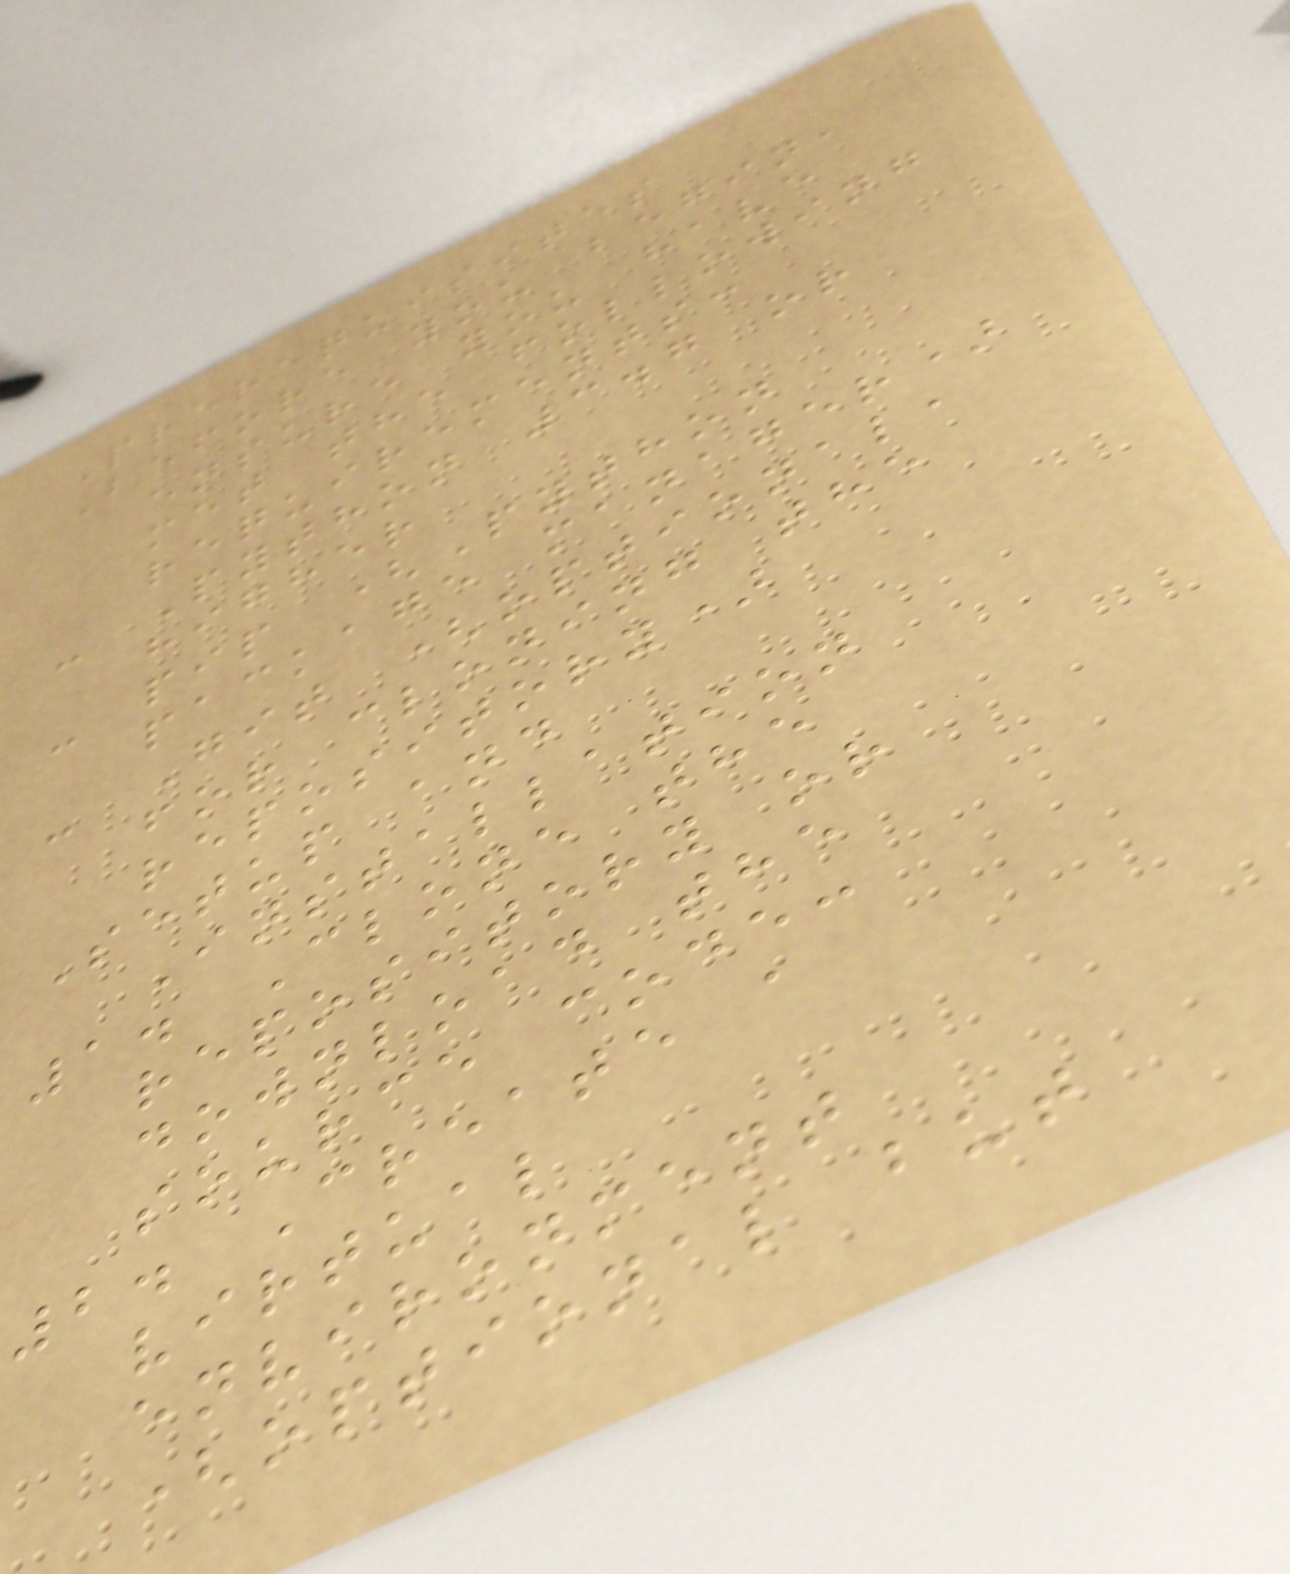Prerequisites
Before you begin,
ensure you have
met the following
requirements:
- Python 3.7 or
higher
- pip (Python
package manager)
- Git (optional,
for cloning the
repository)
Setup and
Installation
1. Clone the
repository or
download the
source code:
2. Create a
virtual
environment
(optional but
